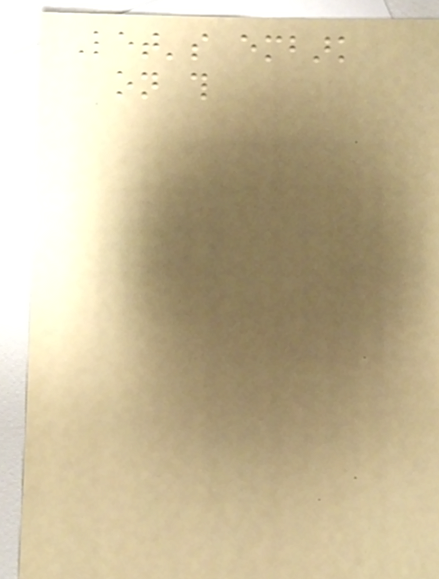Let's embark
on this
